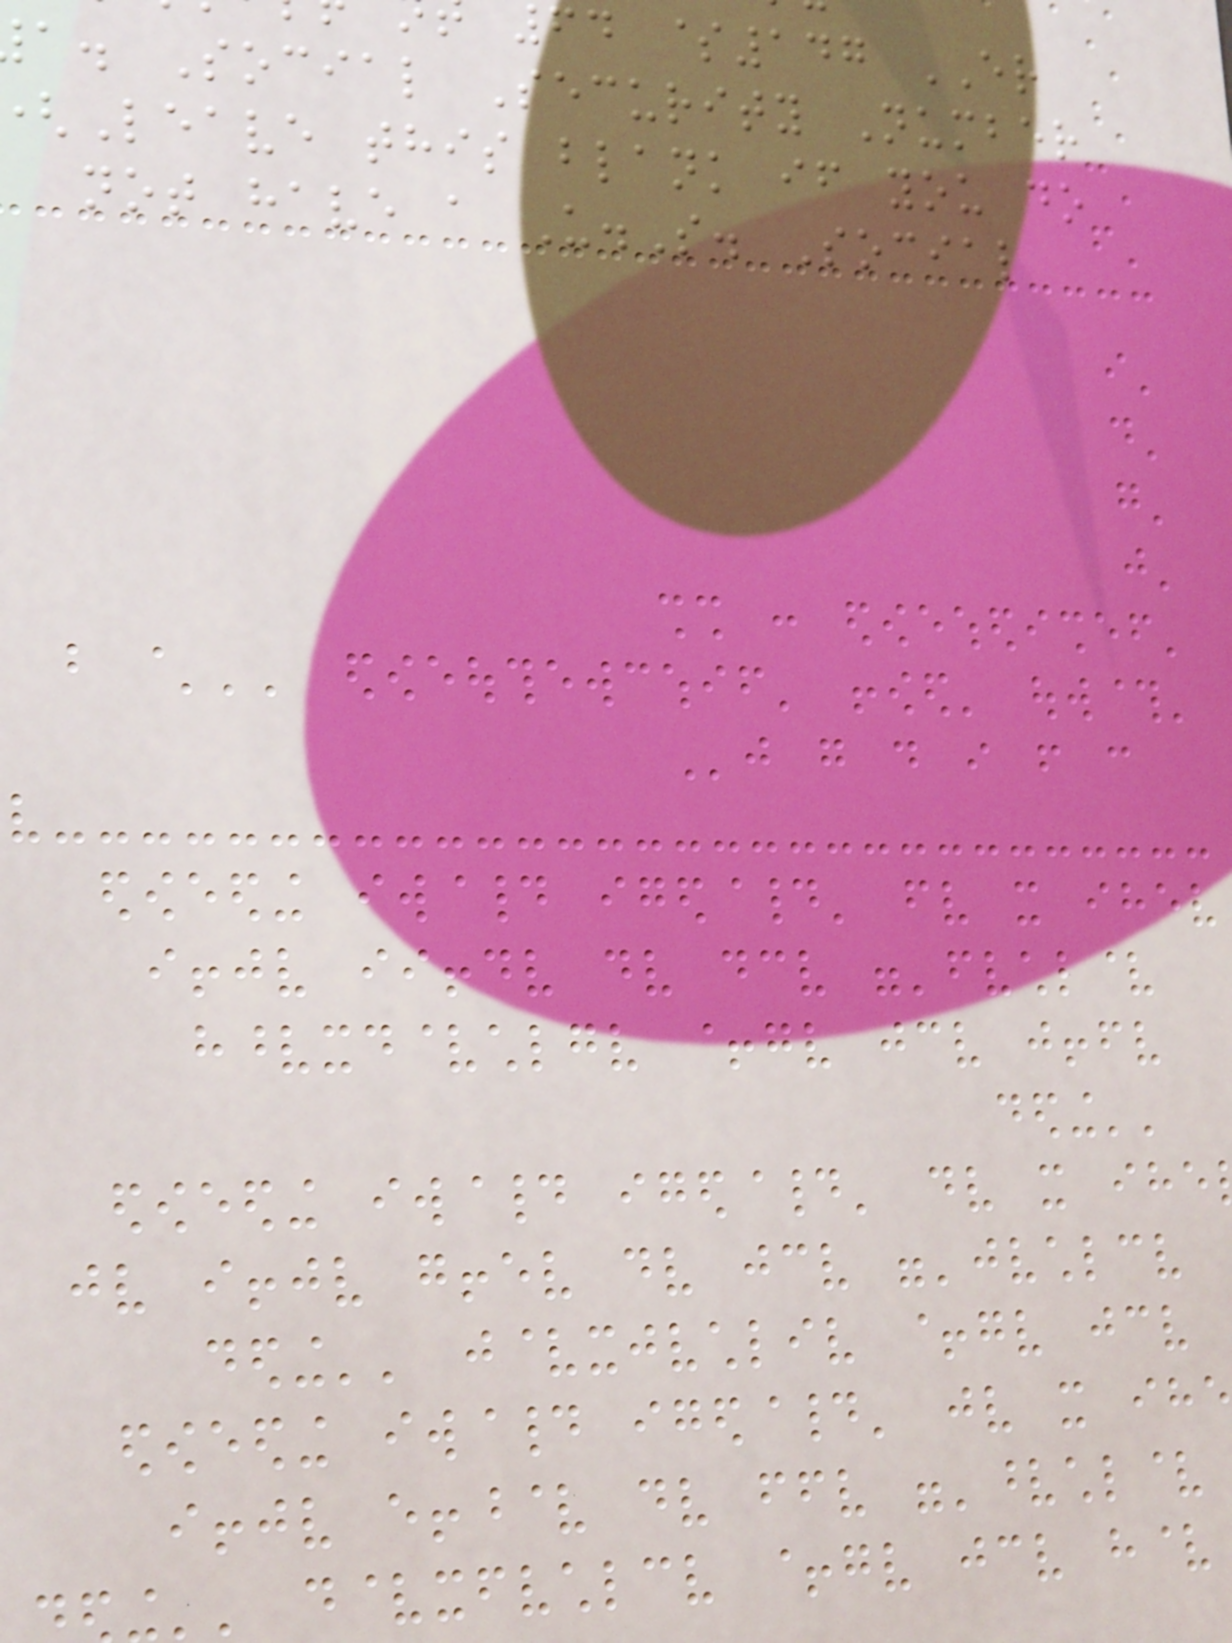64 $147 ER
a. Social Security Number
Leave this blank if you do
not have a U.S. Social
